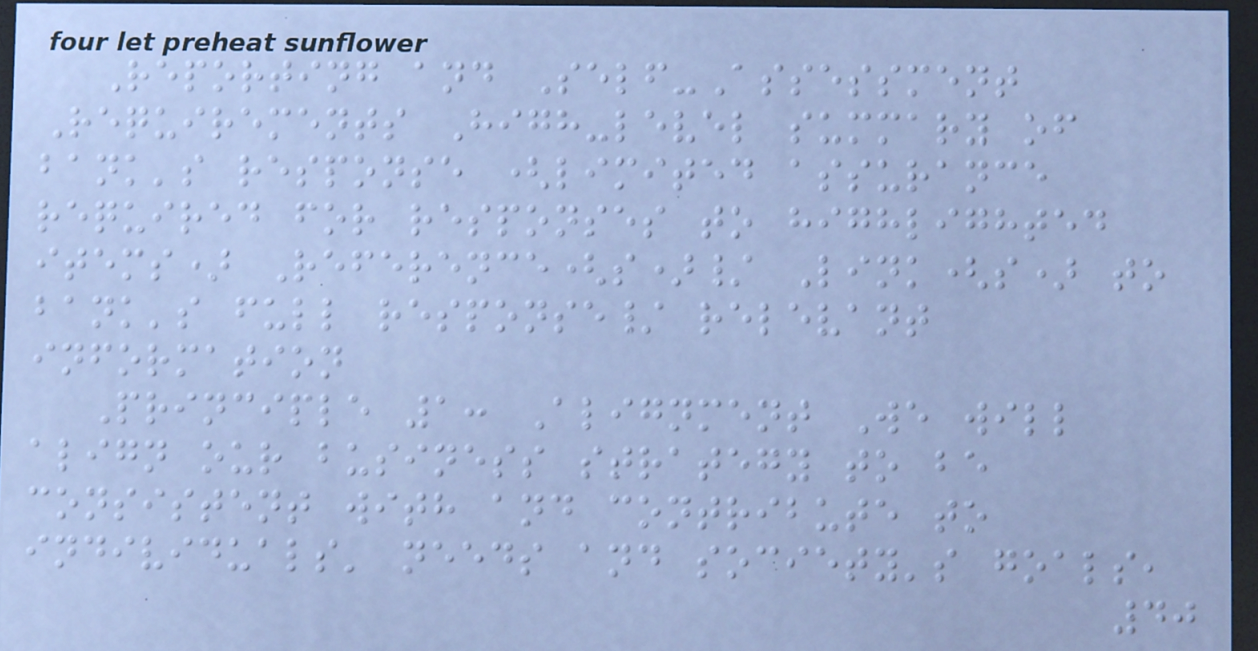Reporting and Self-Assessment
Requirements High-level summary of
bank's response (limited assurance
required for responses to highlighted
items) Reference(s)/ Link(s) to
bank's full response/ relevant
information
Principle 1: Alignment We will
align our business strategy to be
consistent with and contribute to
individuals' needs and society's goals,
40
